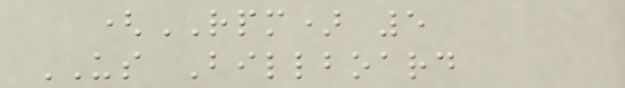(RPM) 5
US Billboard
